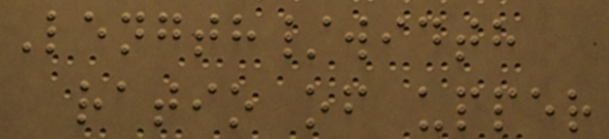Length/width
ratio of upper
